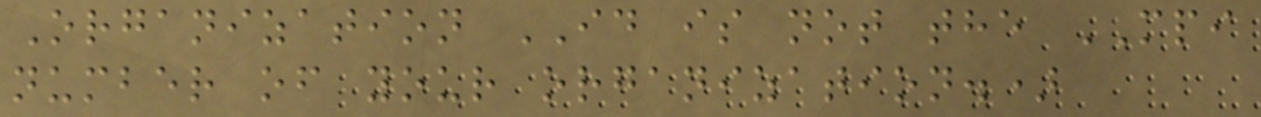Organization ID is not the MPI
number of your organization.)
